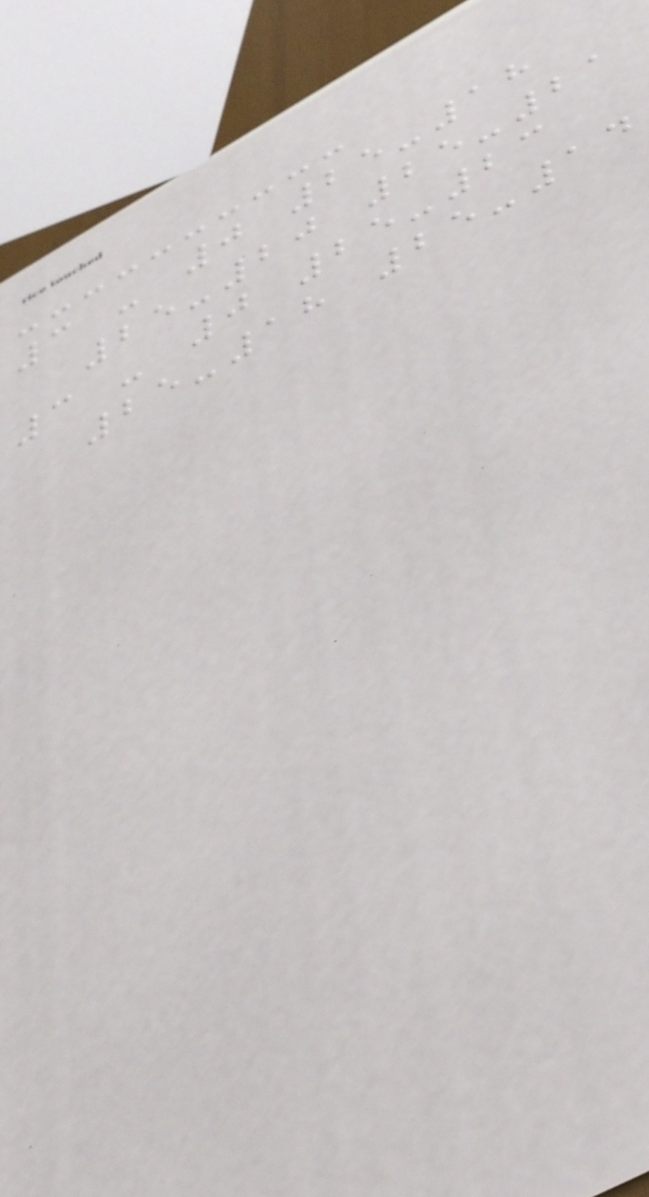3 - 0 25-18
25-20 25-21
3 - 0 25-23
25-18 25-14
